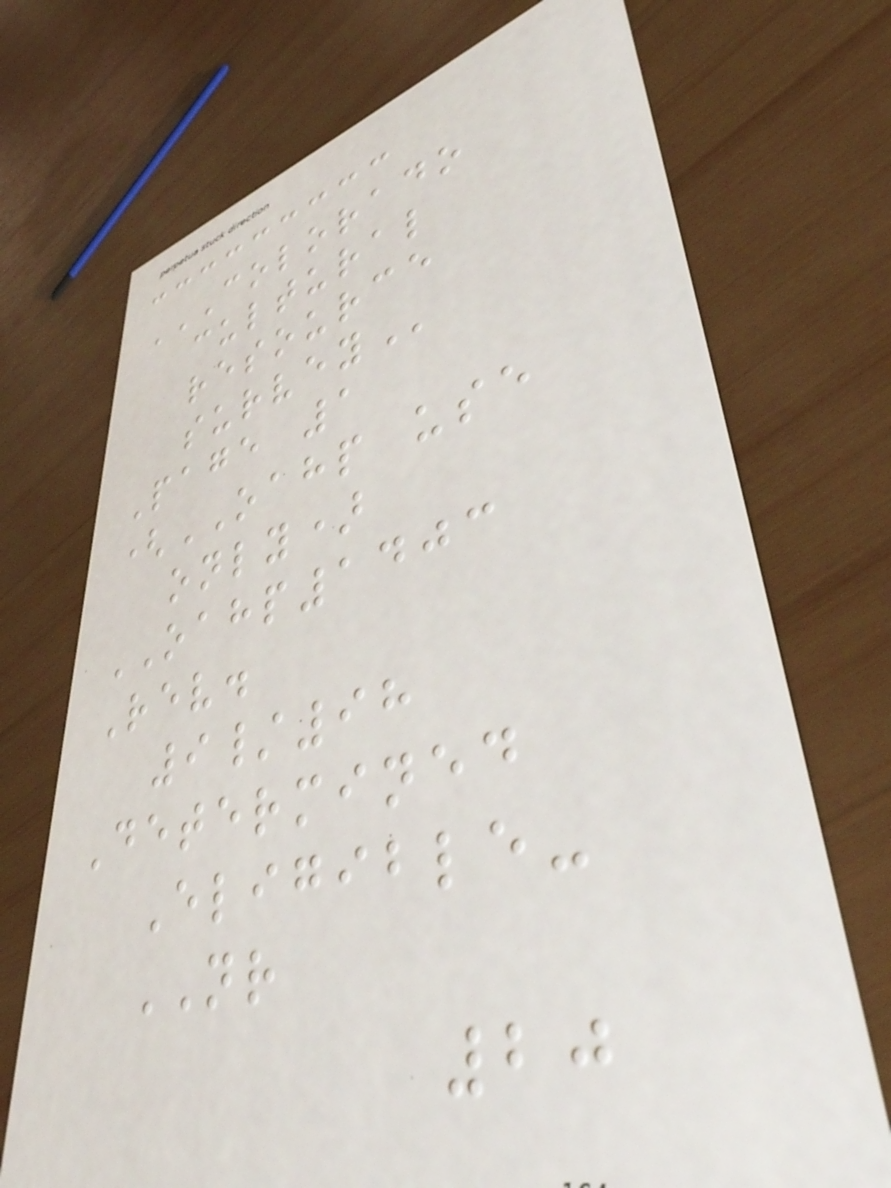COLORADO
CULTURAL
RESOURCE
SURVEY
Page 1
(OAHP use
only)
OAHP1403
Rev.
9/98
Determined
Eligible-
NR
20
